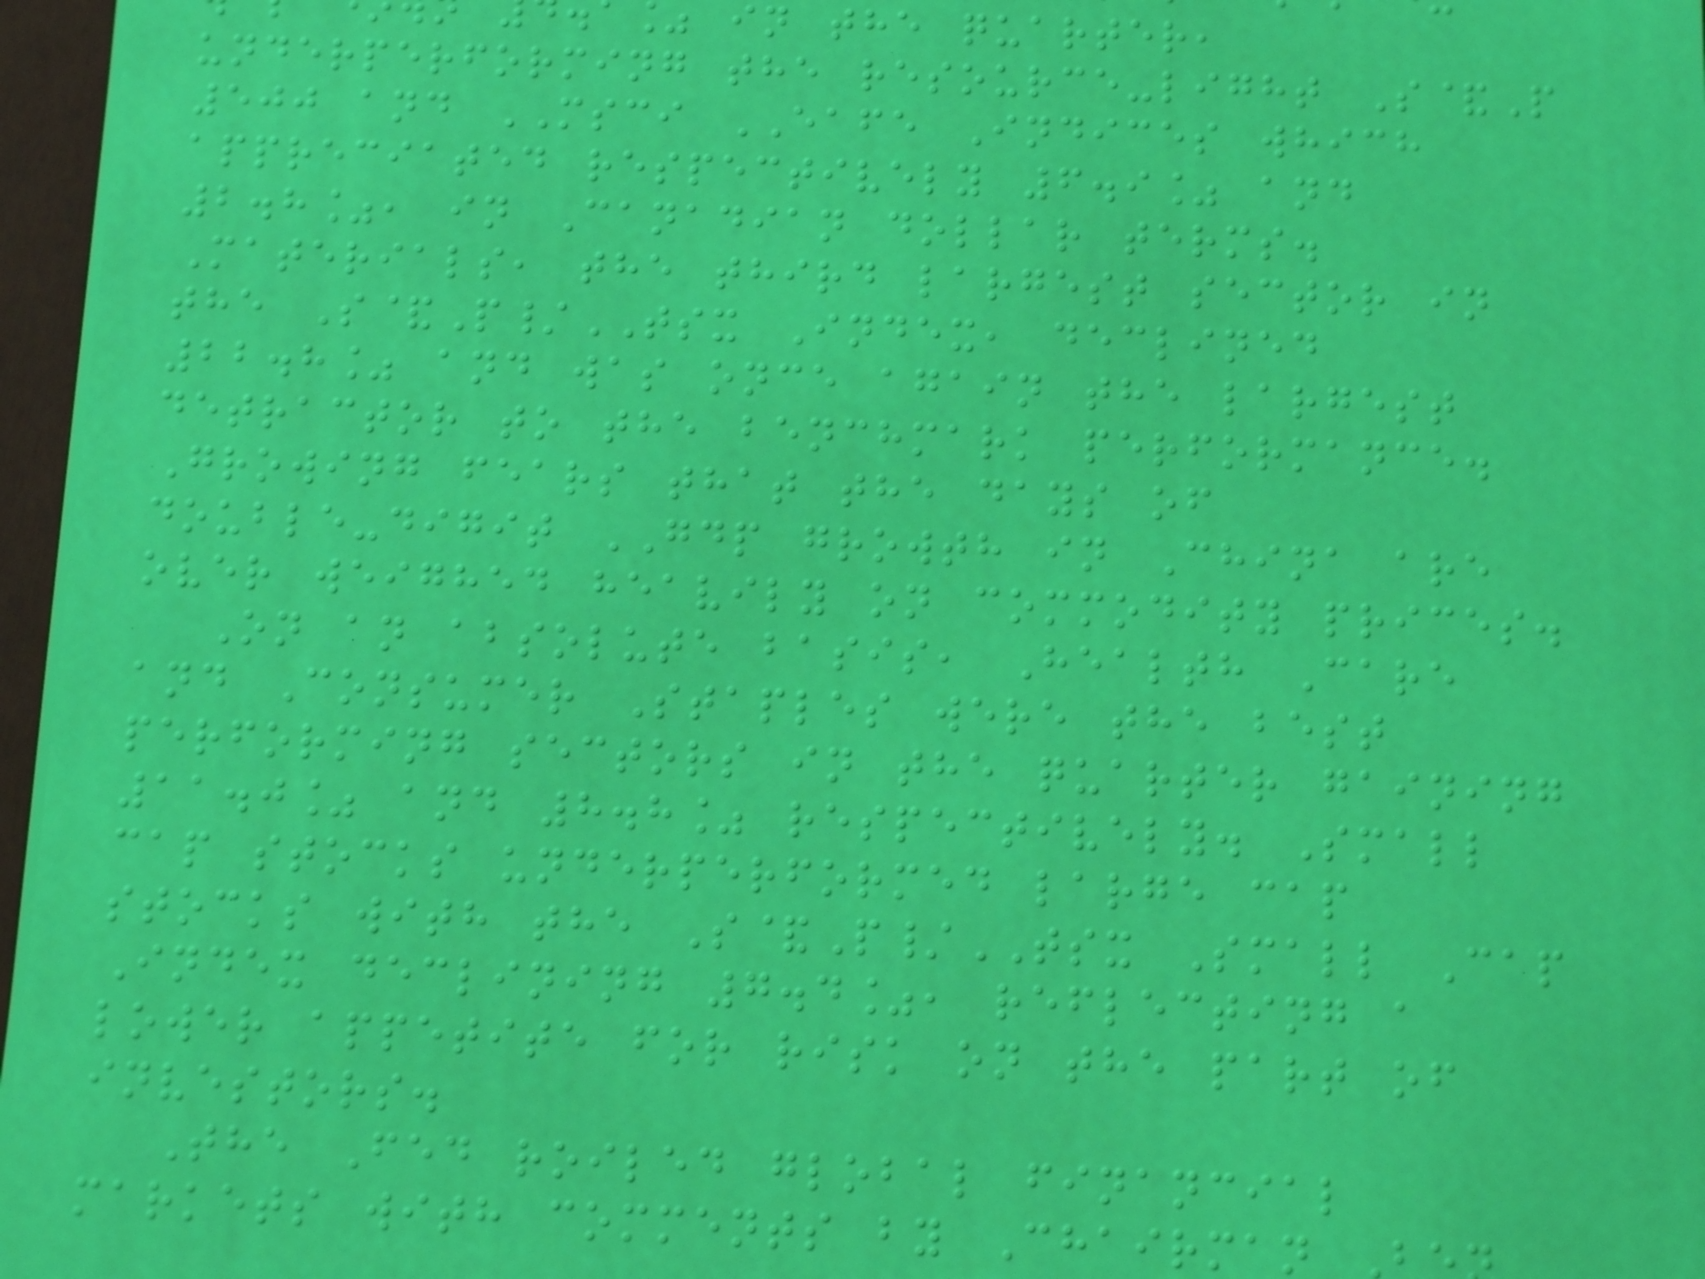in the quarter,
underperforming the resource-light S&P
500 and MSCI EAFE Indices which
appreciated respectively 6.9% and
2.8%, in Canadian dollar terms.
Materials, the third largest sector in
the S&P/TSX Index, declined
22.8% and was once again the largest
detractor to the benchmark performance.
Growing fears that the days of
double-digit GDP growth in China are
over weighed heavily on commodity prices.
On an absolute basis, Health Care
and Consumer Staples were the best
performing sectors in the quarter gaining
11.0% and 8.8% respectively. Small
cap stocks underperformed large cap
stocks with the S&P/TSX Small Cap
Index declining 7.4%, reflecting a
lower appetite for risk on the part of
investors.
The Fed roiled global financial
markets with comments by Chairman
